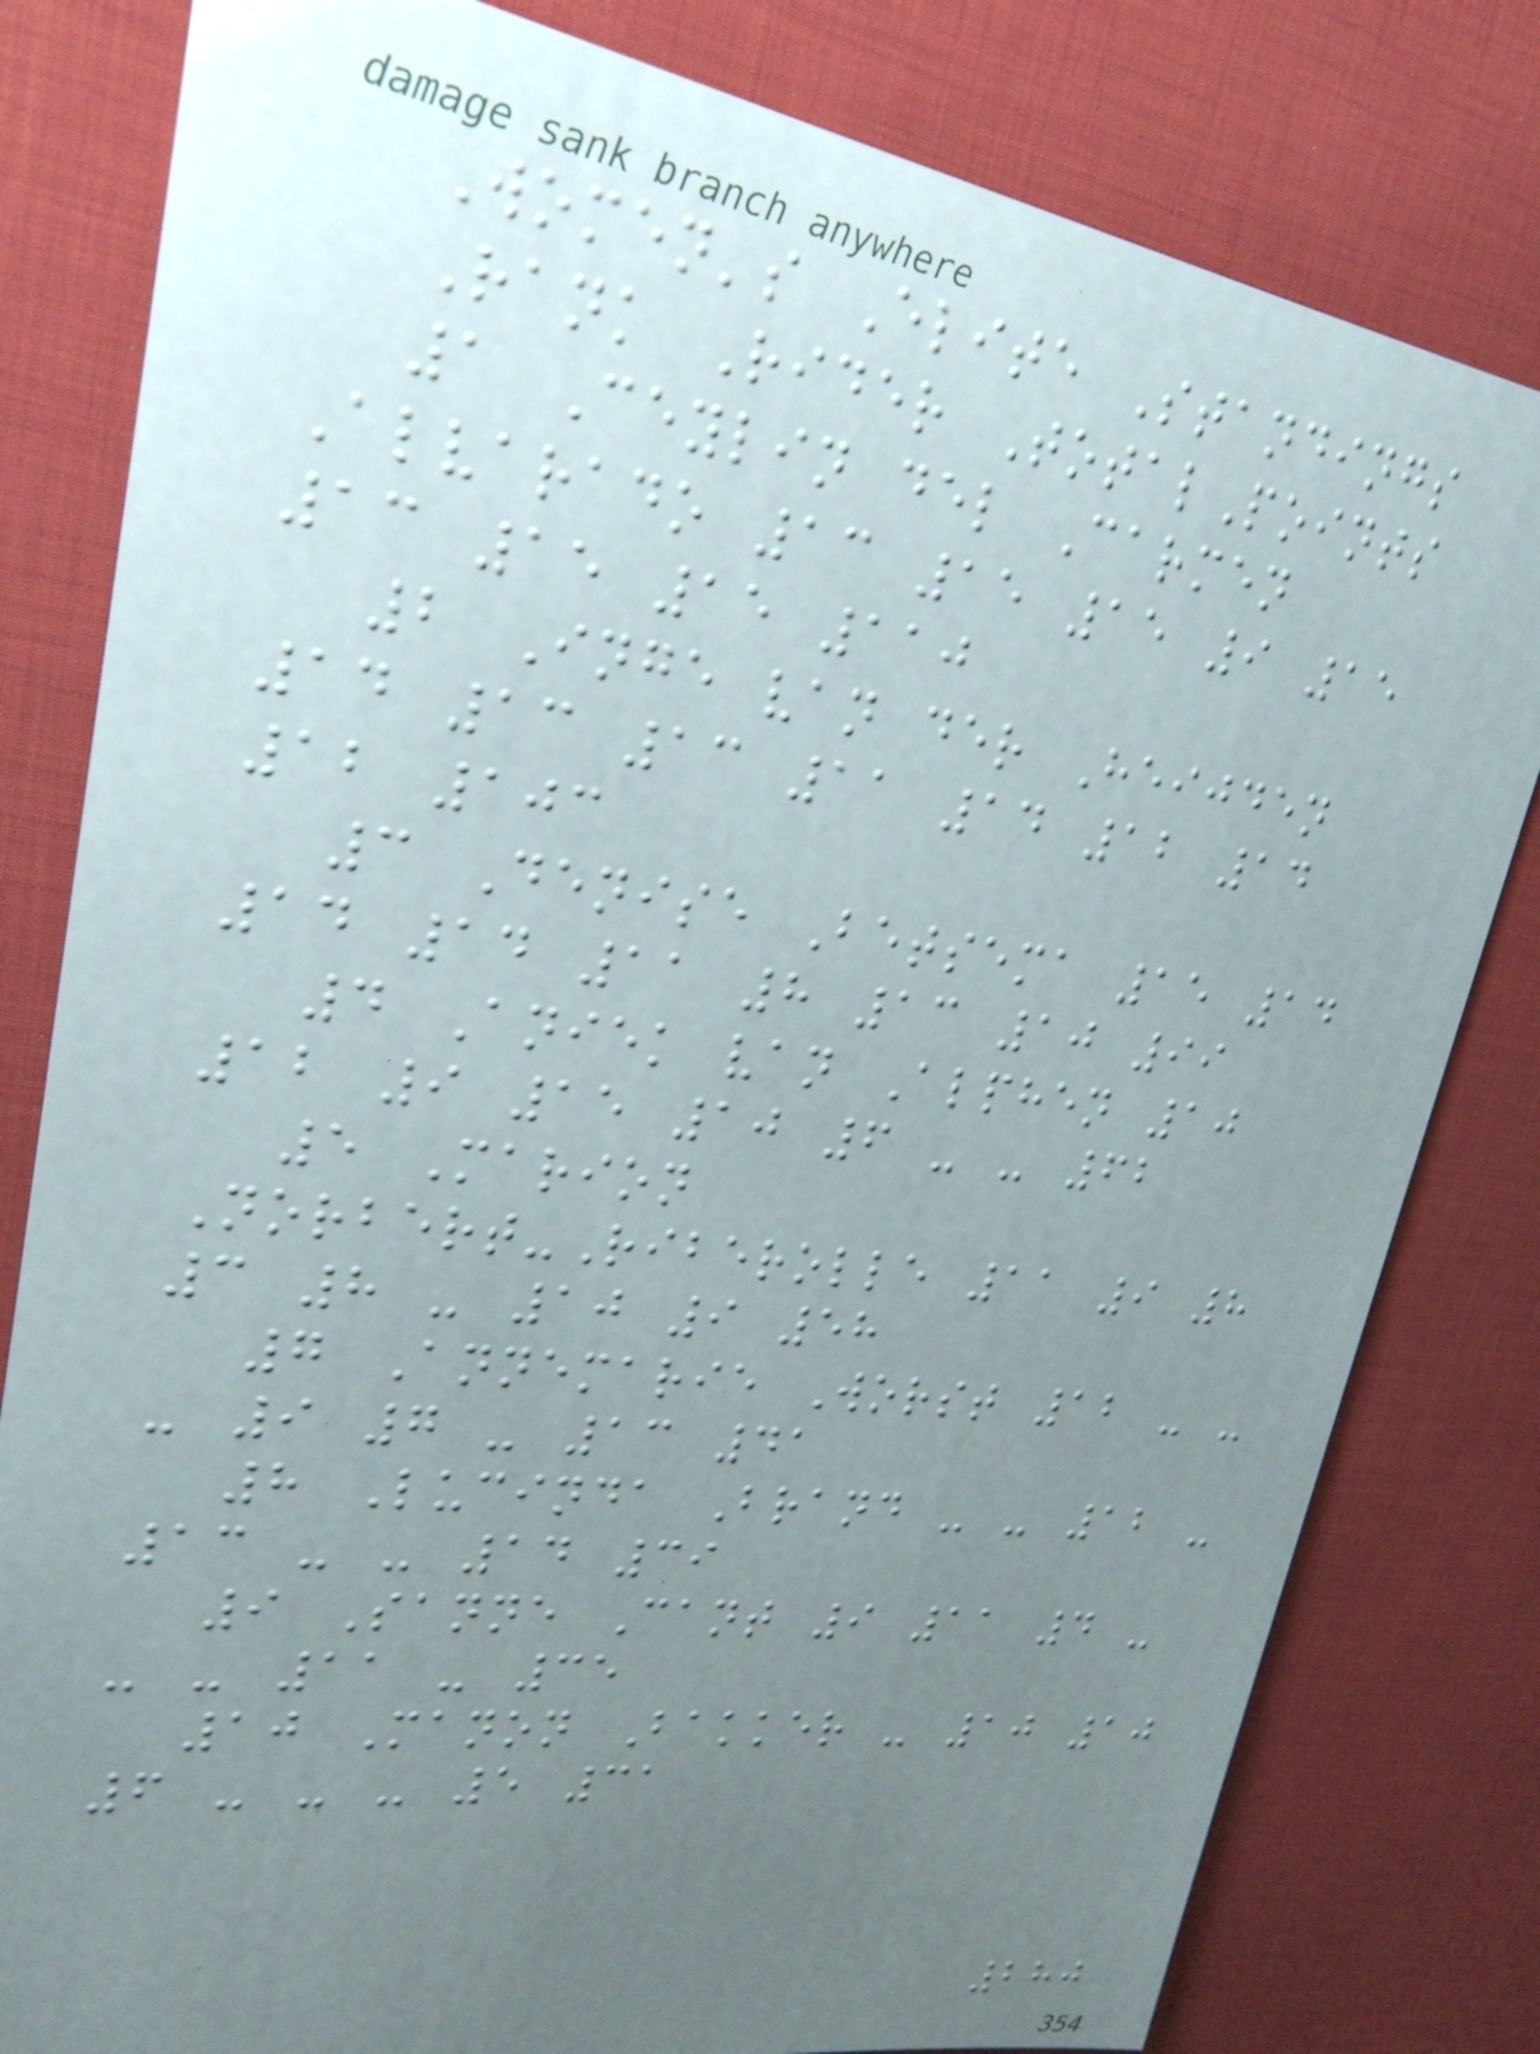Women's Elite Standings
Rank Rider TotalPoints
1 Ceylin del Carmen
Alvarado 13 15 15 9 15
13 15 15 110
2 Inge van der Heijden
14 13 13 11 14 12 14
12 103
3 Denise Betsema 15 14
14 14 11 8 13 10 99
4 Aniek van Alphen 10
12 9 15 10 6 - - 62
5 Marion
Norbert-Riberolle 11 9 8
3 8 - 10 9 58
7 Annemarie Worst 12 - -
- 9 7 - 13 41
8 Lucinda Brand - - 12 -
13 - - 14 39
9 Sanne Cant 9 11 4 -
- - 11 - 35
10 Manon Bakker - 10 10
6 - - - 5 31
280
